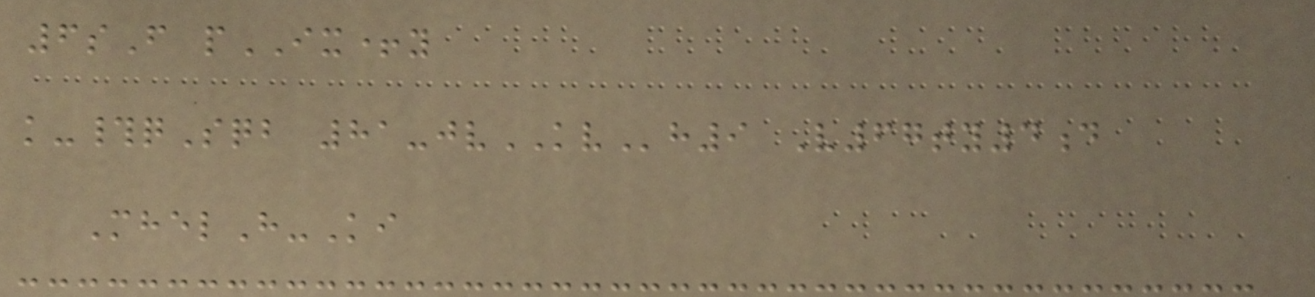6sF pIX+y
k-#qSqb 81-jvKVh9 V67ty4d
MhelH-Ki
